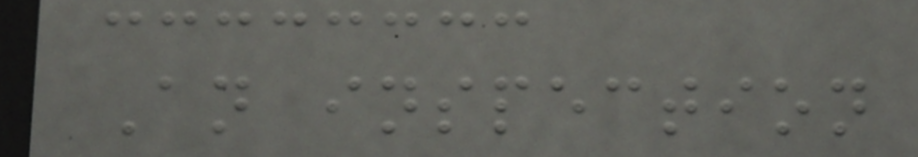An inspection
